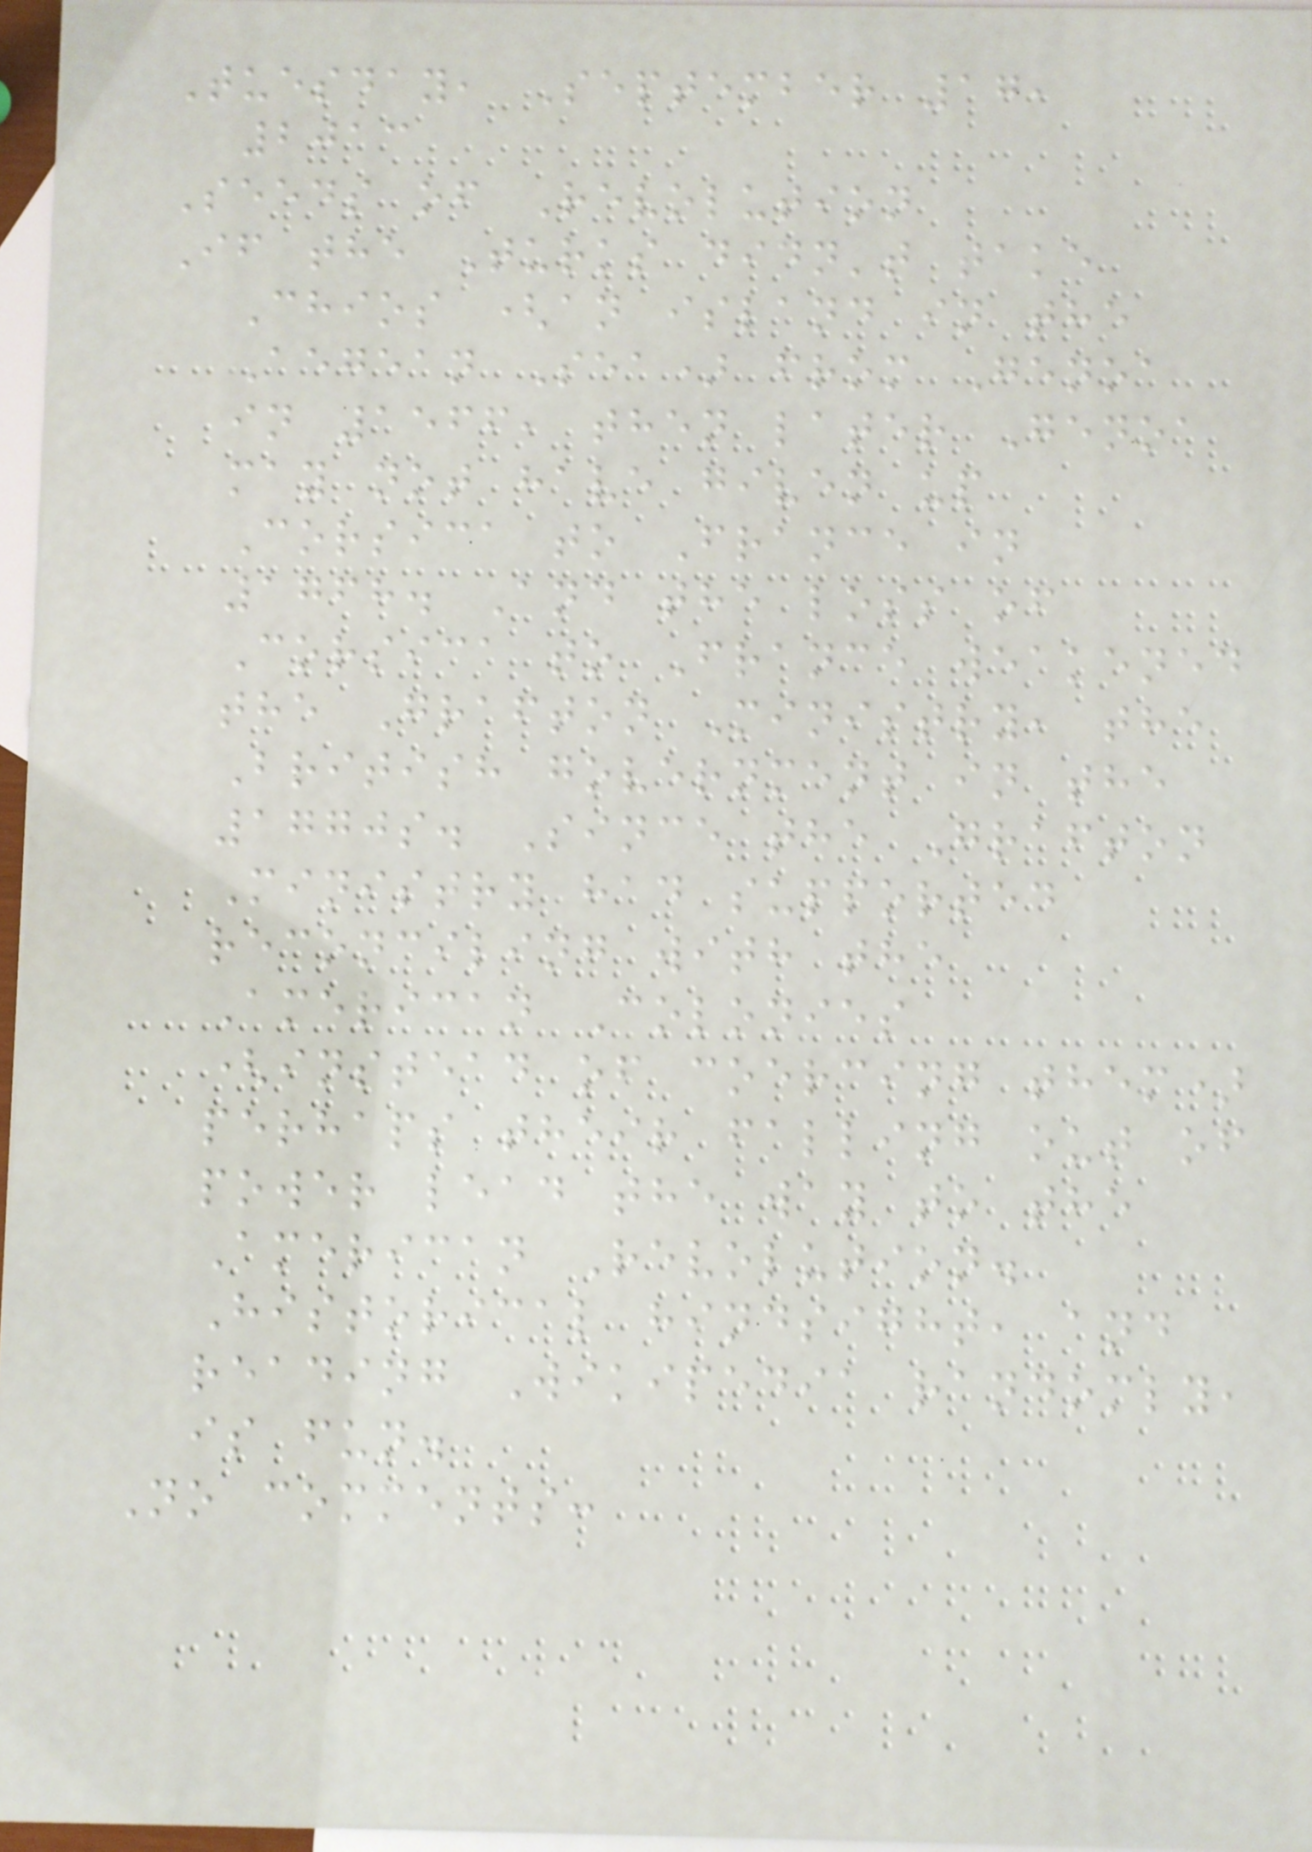Tuesday, September 17,
2013
Seeds of Revolution
If the Turks didn't take
Chios (an island in the
Aegean Sea) from Genoa
in 1566, then later Genoa
may not have given up
Corsica to France in
1768. And the loss of
Corsica to France weakened
the Grafton Ministry, the
British government in the
1770s. Since the Grafton
Ministry had supported
reconciling with the
American Colonies
(instead of coercing them)
perhaps their falling out of
power lead the way to the
American Revolution.
Historical hindsight, and
reading Wikipedia randomly,
is fun.
No comments:
